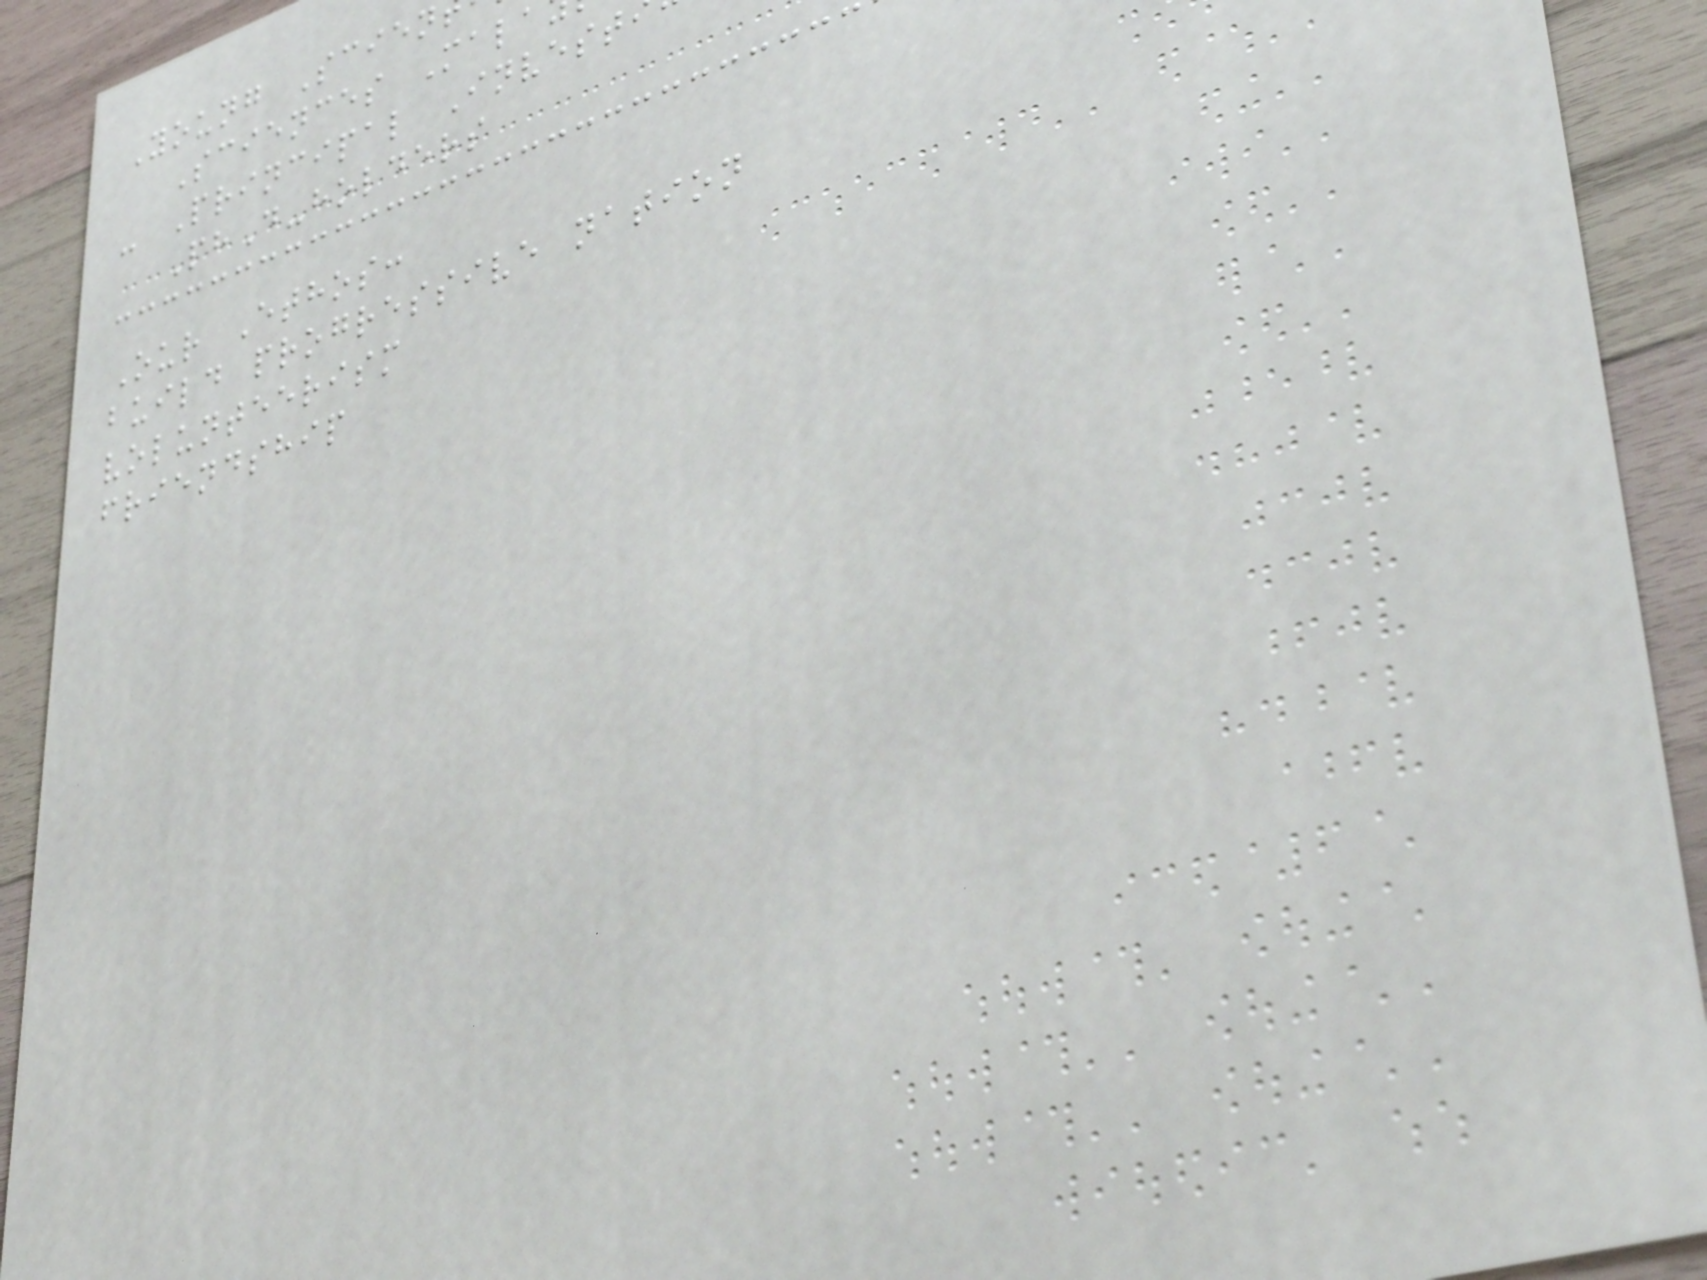Young Scien
Sciences Mala
- Principal Invest
PhD-holders
Our Ethos:
build progressive nation
volunteerism
friendship
